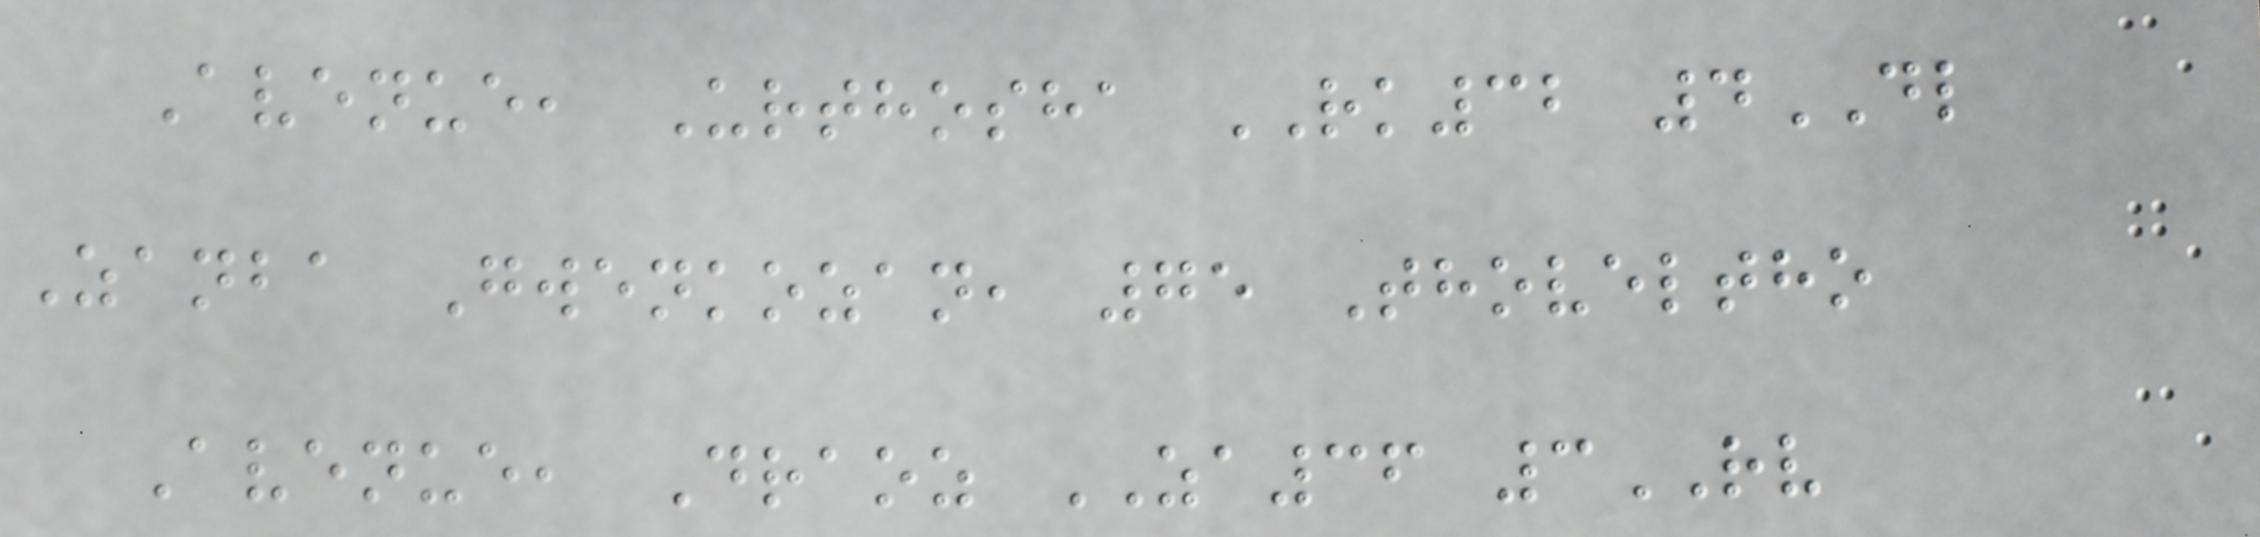Avenue, Urthosha RK32 4DL
Zanba Gwenkozan, 75 Thoveltho
Avenue, Draoz ZA36 3RV
